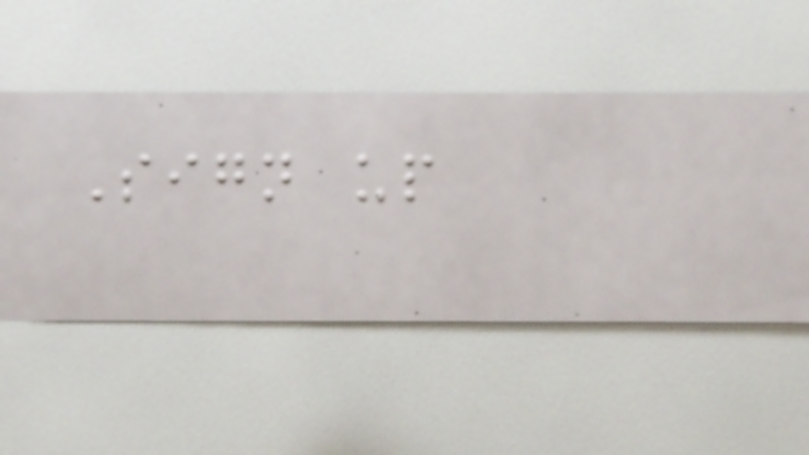Sign up
